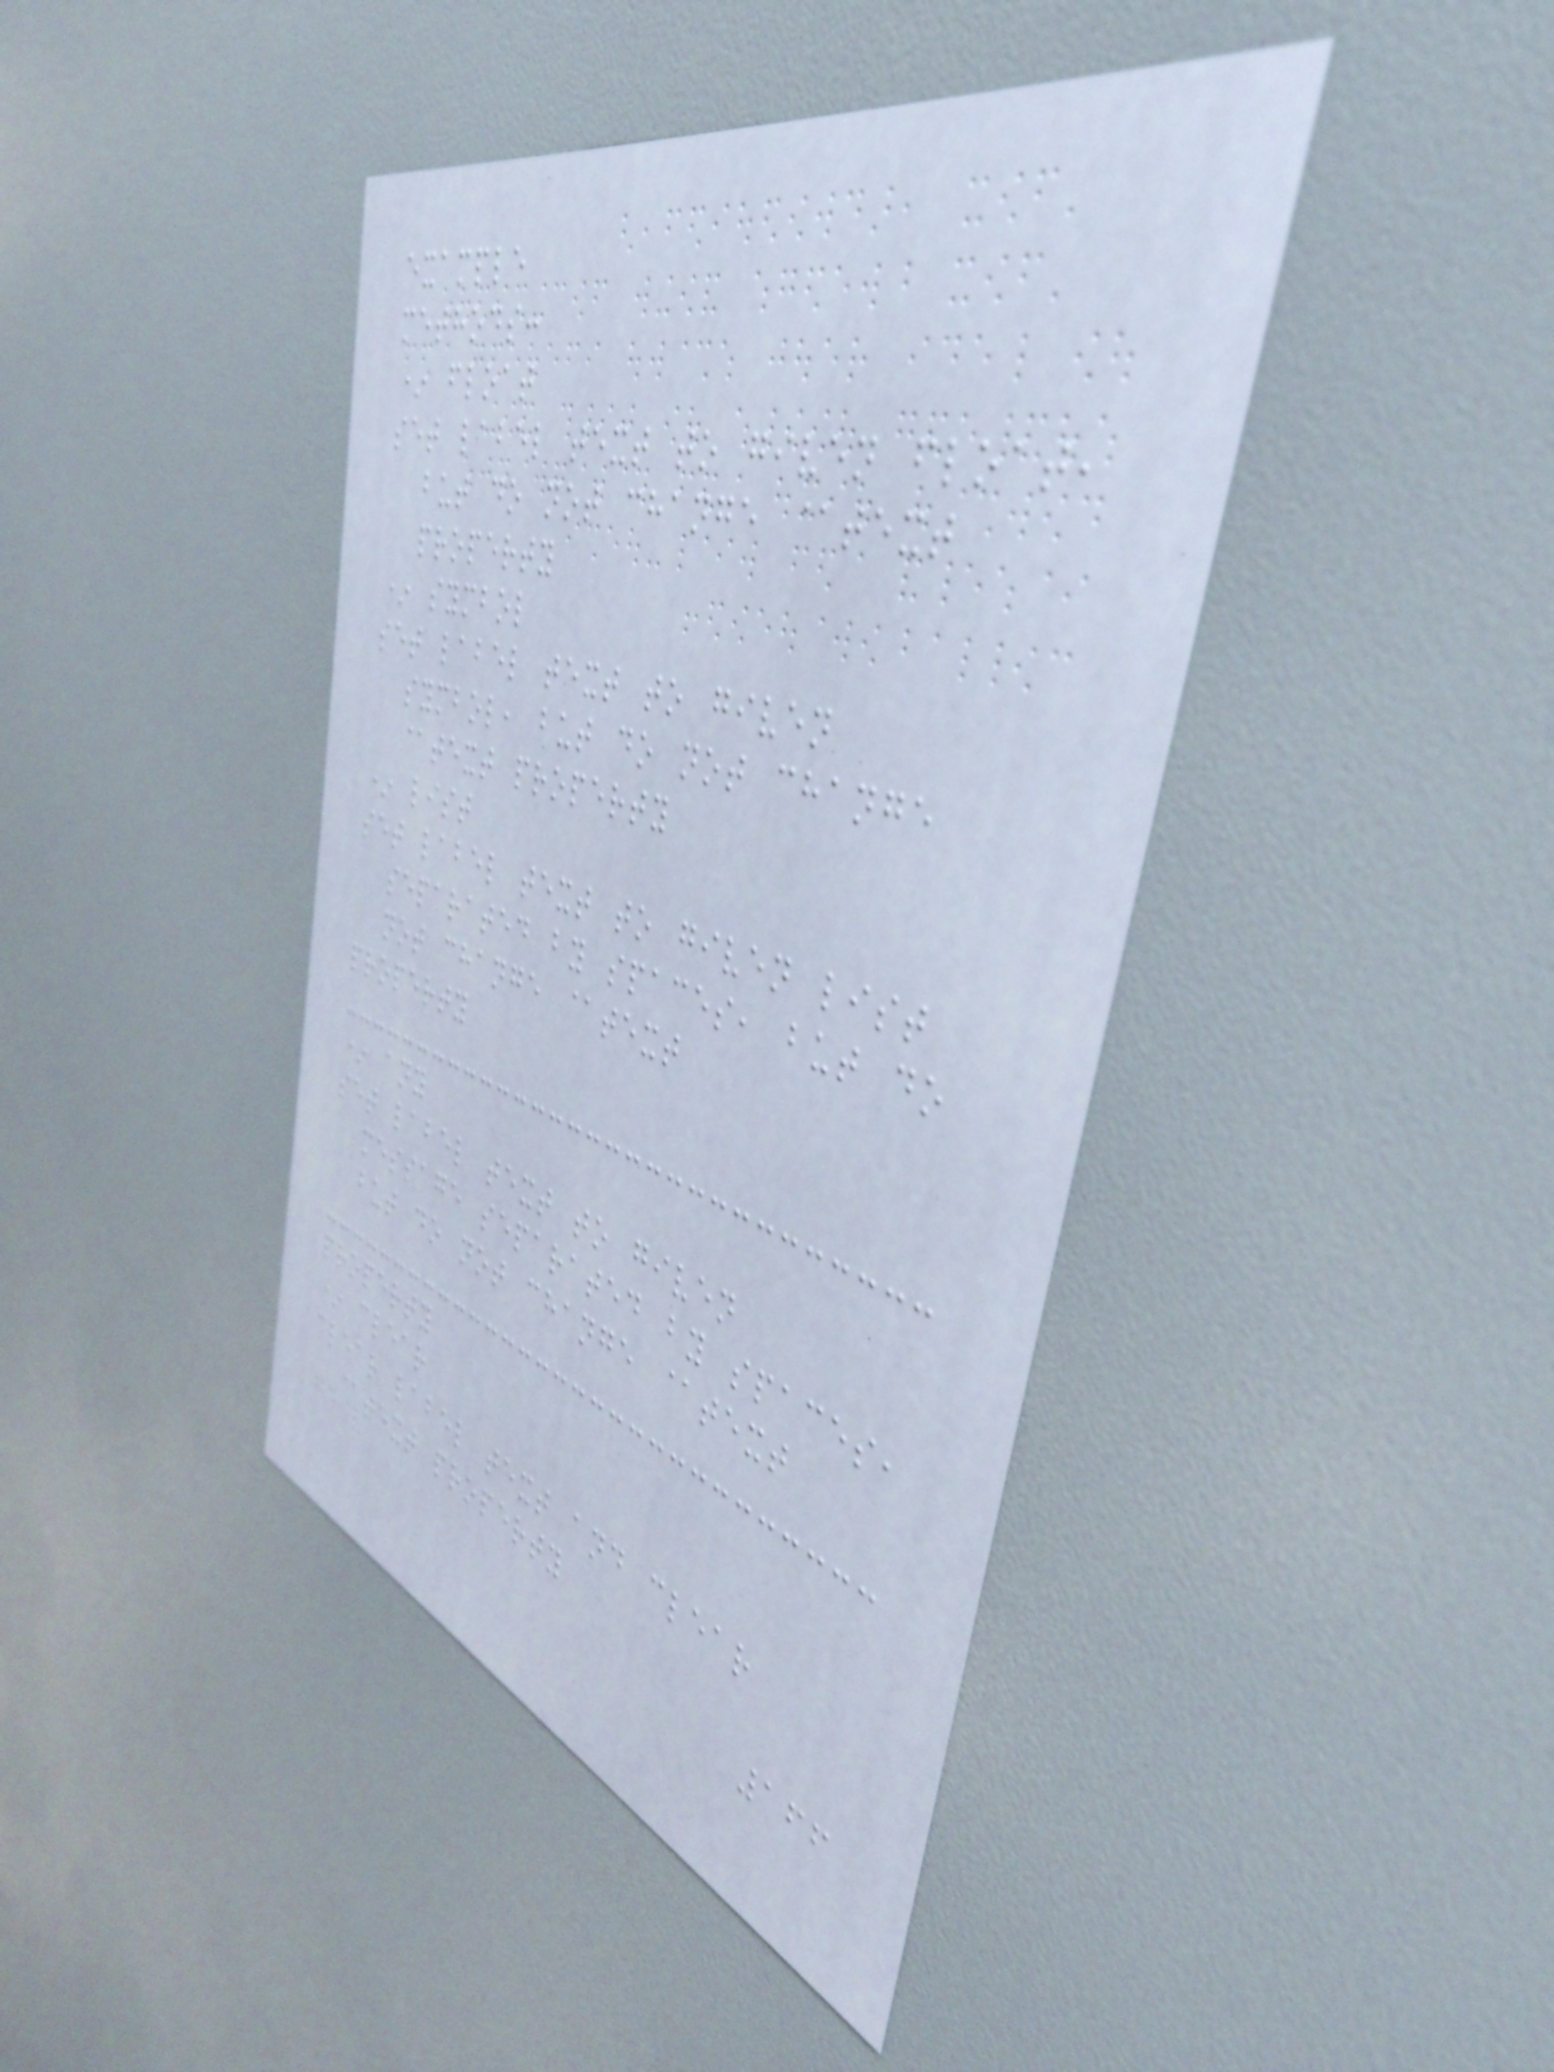example
methods:
* float
set label text to given float,
but do not change @text
property
* symbol
set label text to given
symbol, but do not change
@text property
* list
set label text to given list
separated by spaces, but do
not change @text
property
* any
set label text to given
message separated by spaces,
but do not change @text
property
* clear
clear label text and clear
@text property
166
